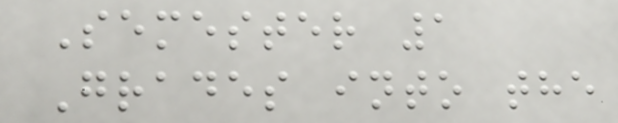Semester 1
Grades into the
